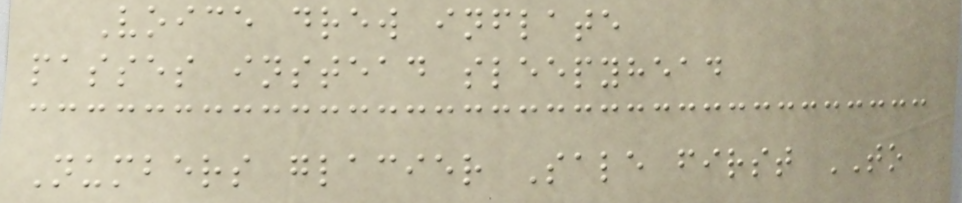Voice drew inflate
passes instead sleepyhead
Numbers glacier Sale first TO
